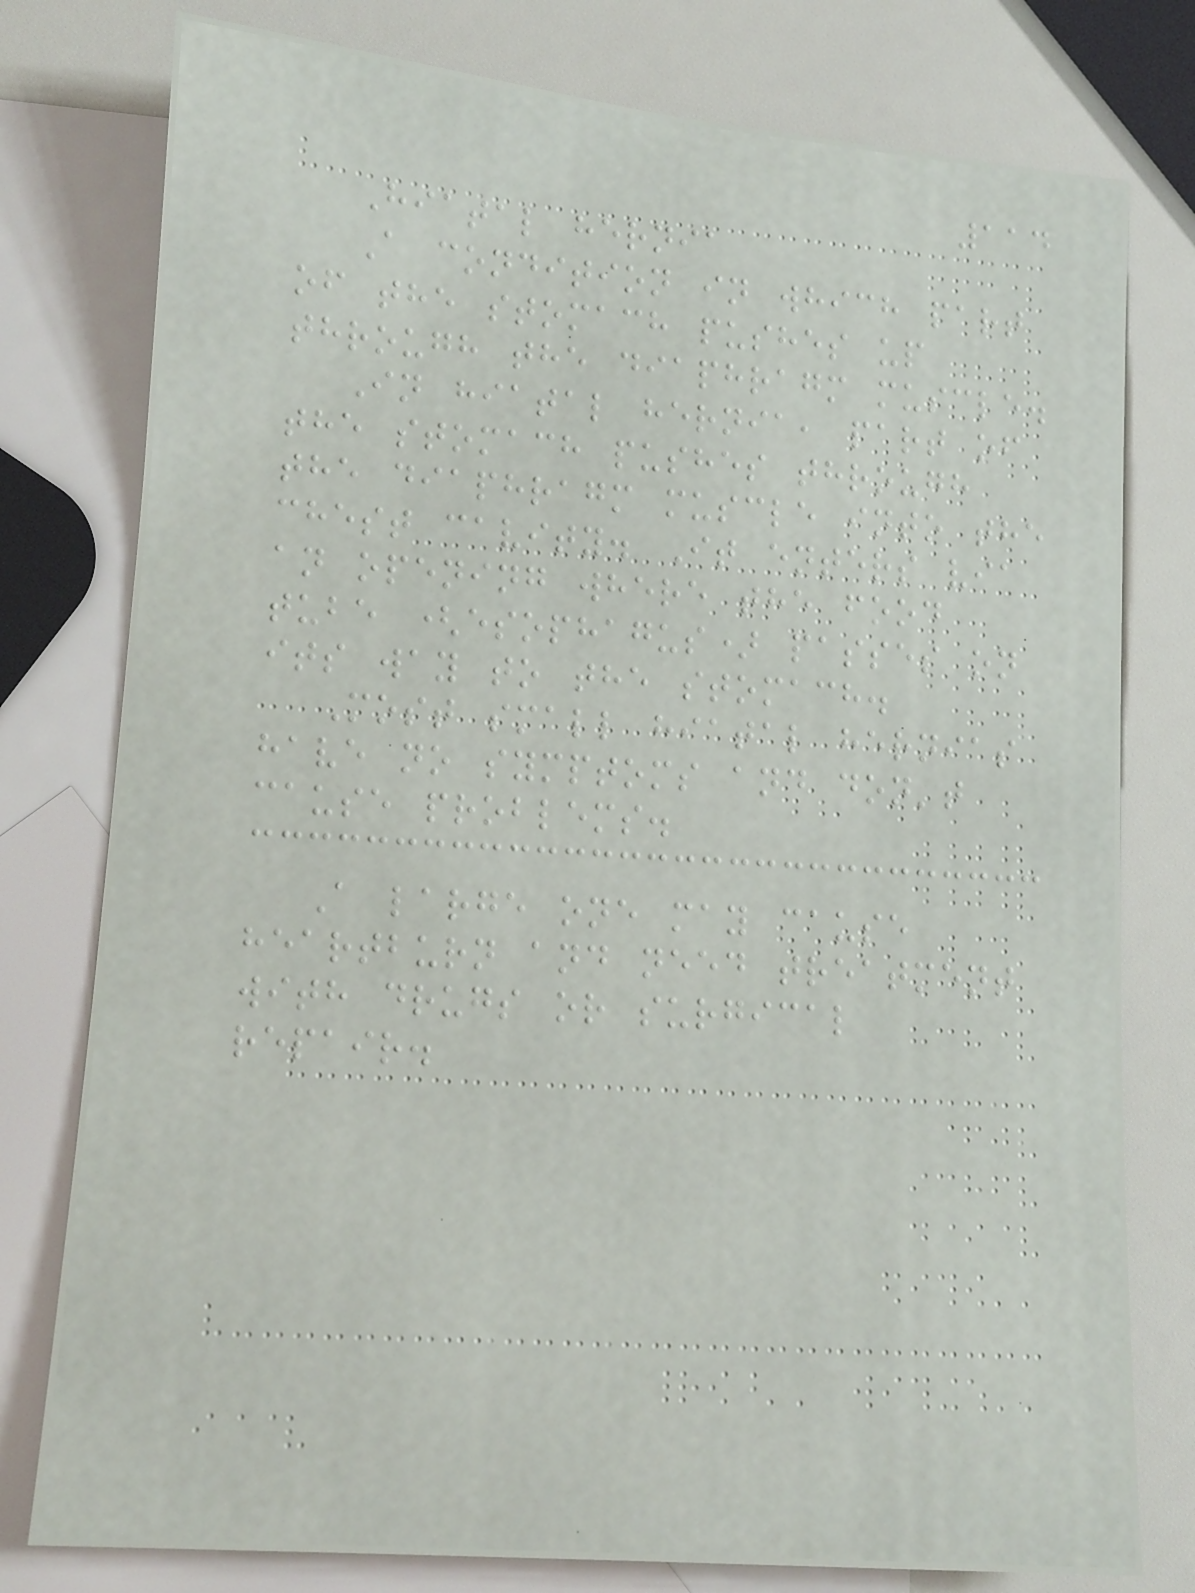114
Hiatal hernia
A condition in which part
of the stomach pushes up
through the diaphragm muscle.
In hiatal hernia, part of
the stomach pushes through
the diaphragm muscle into the
chest cavity. It enters via
an opening where the food
tube (esophagus) passes on
its way to the stomach.
Most small hiatal hernias
have no symptoms and don't
cause problems.
A large one may cause
heartburn and need treatment
with drugs or surgical
repair.
